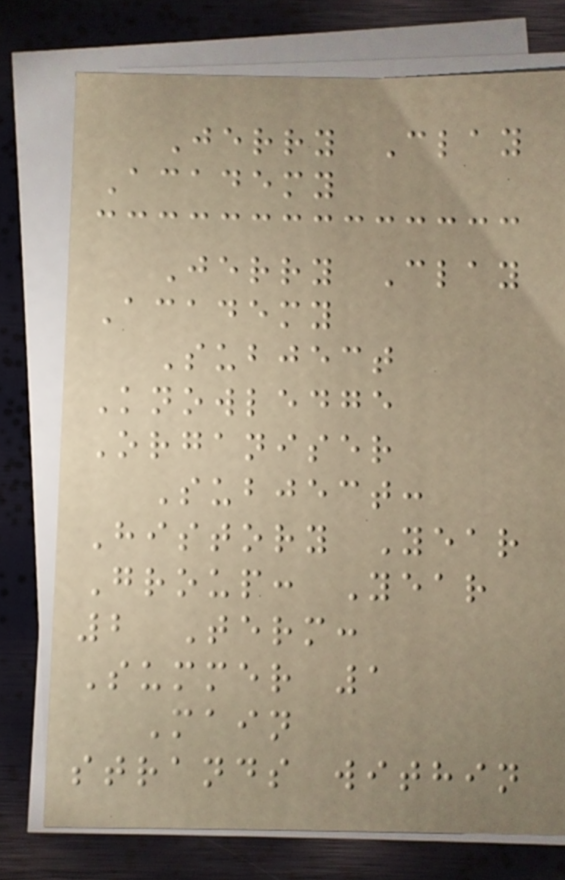Jerry Clay
Academy
Jerry Clay
Academy
Subject
Knowledge
Organiser
Subject:
History Year
Group: Year
2 Term:
Summer 1
Main
strands within
